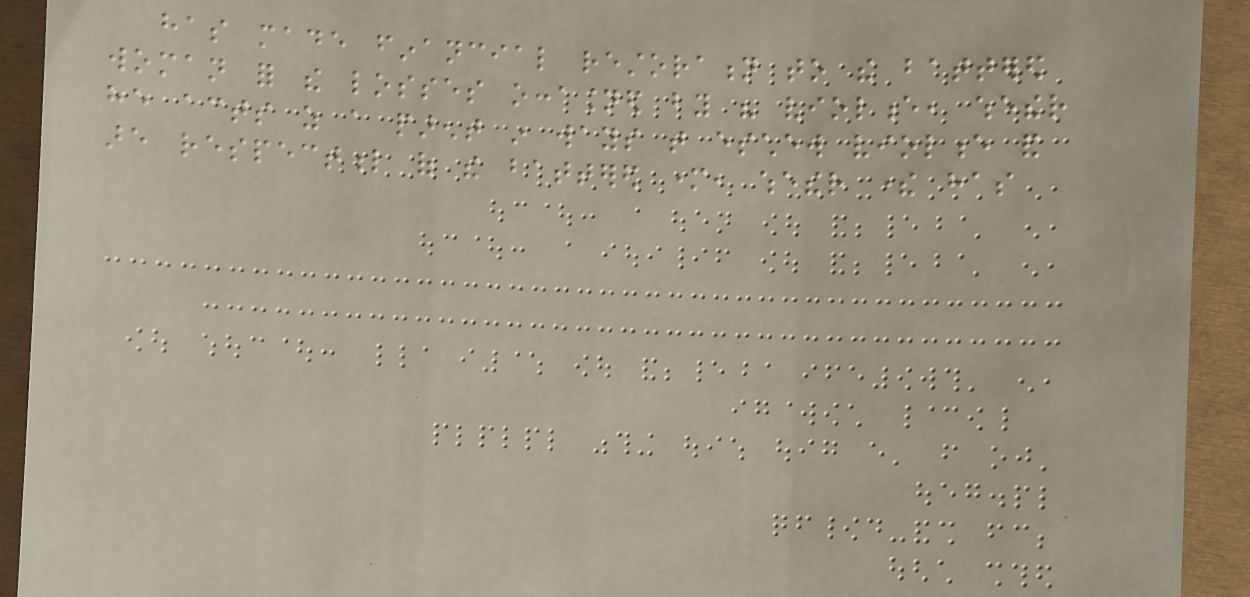has made financial restoration to the battered
woman for the losses occasioned by his violence, whether
he acts as a parent in ways that eschew violence and
are respectful of the battered mother, whether there has
